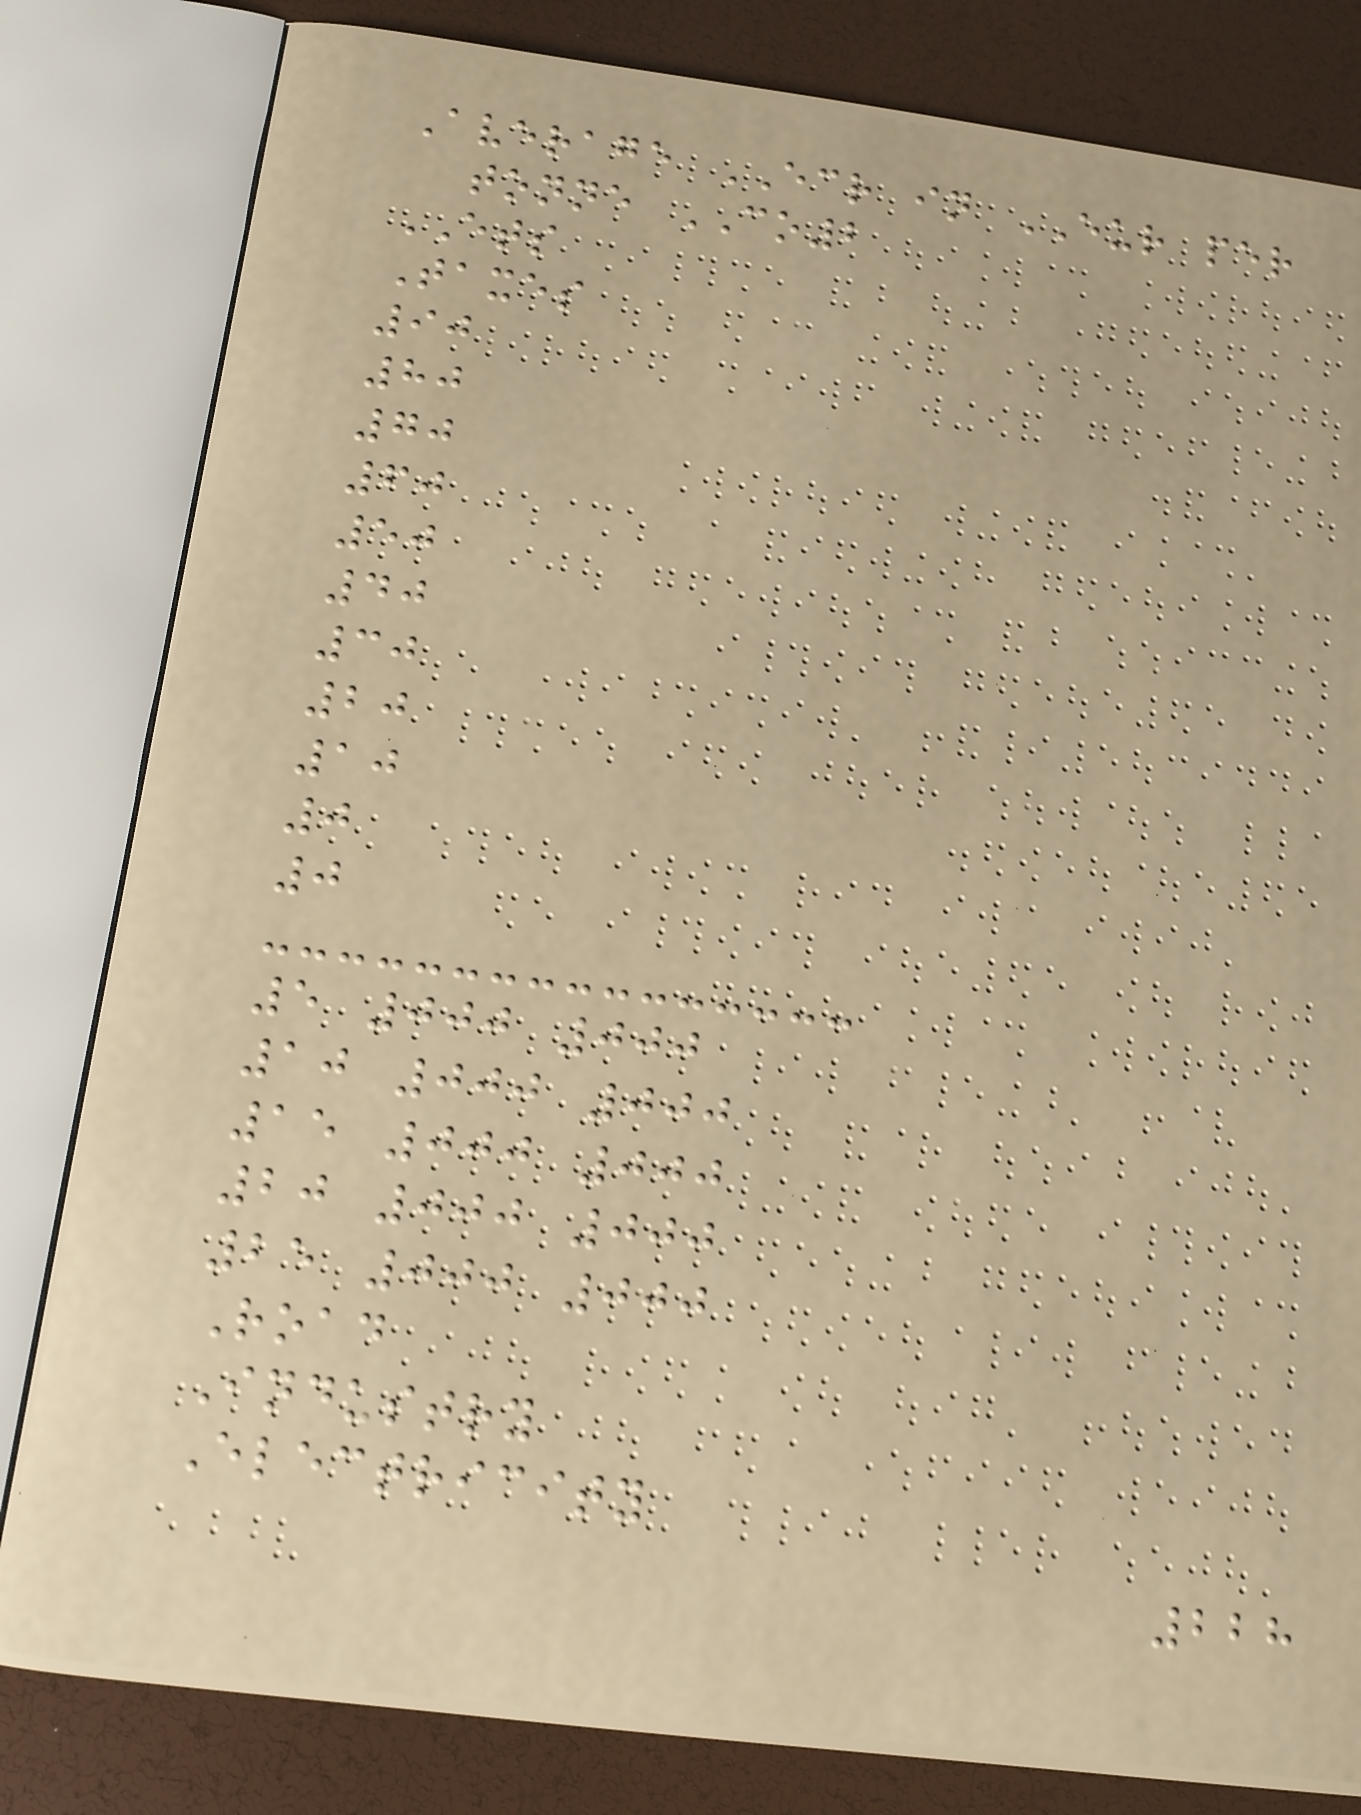Average ECR in EUR per
tonne CO2
ETS
Taxes
90
80
70
60
50
40
30
20
10
0
0
5 000 000
10 000 000
15 000 000
20 000 000
25 000 000
Road
Industry
Electricity
228
